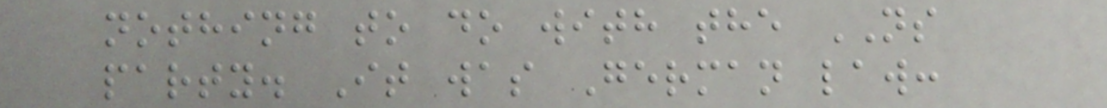nothing to do with the NS
party. It was German law:
